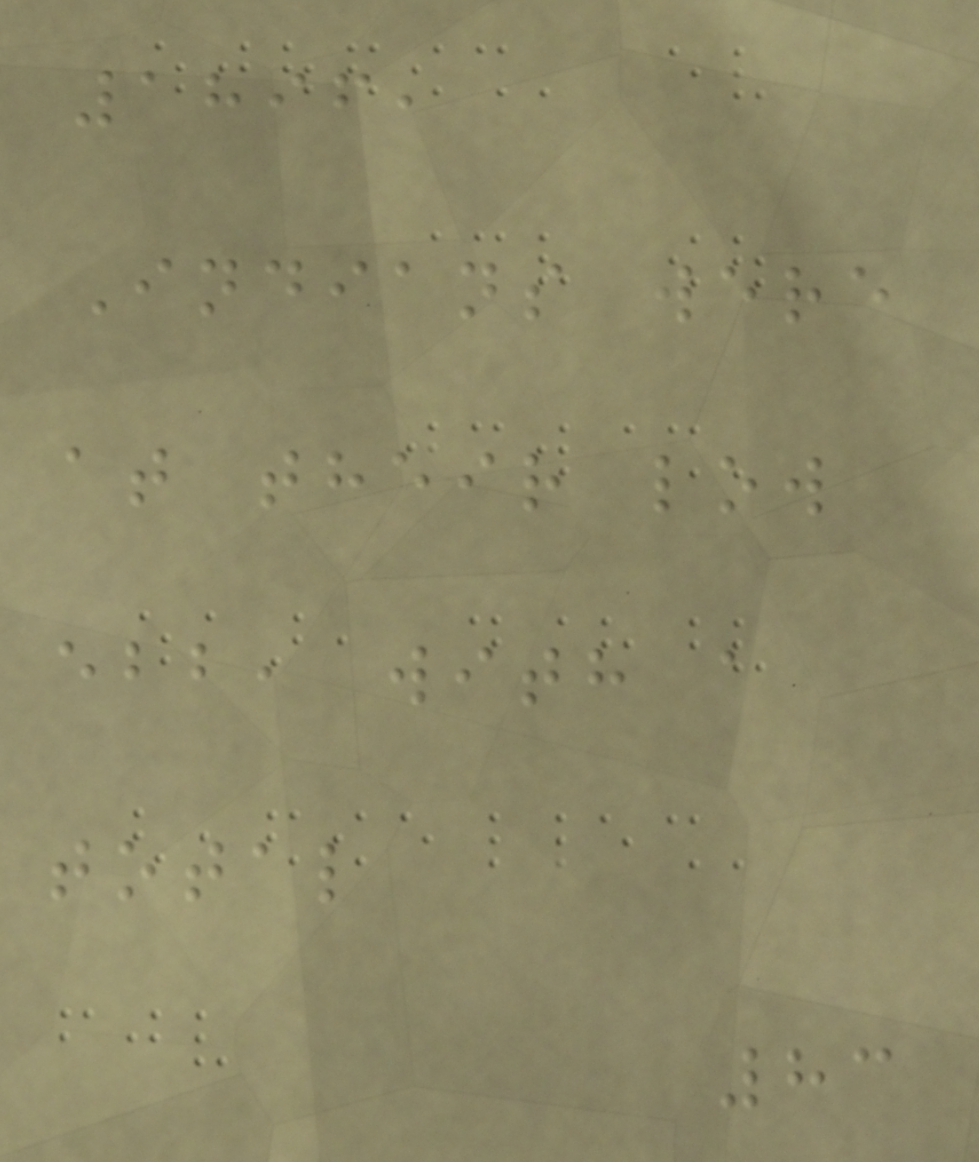1896,
Indians were
at their low
ebb, with a
total
83
